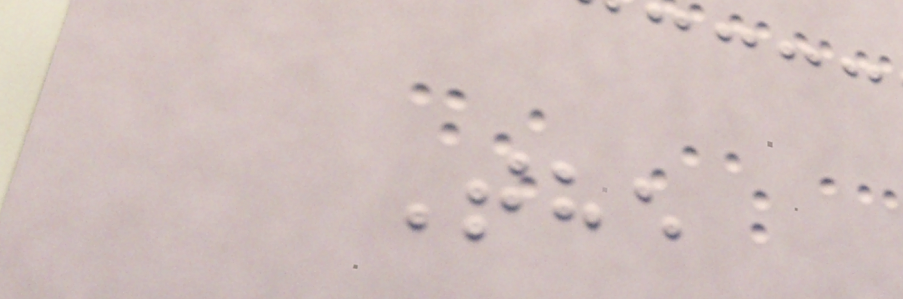The
